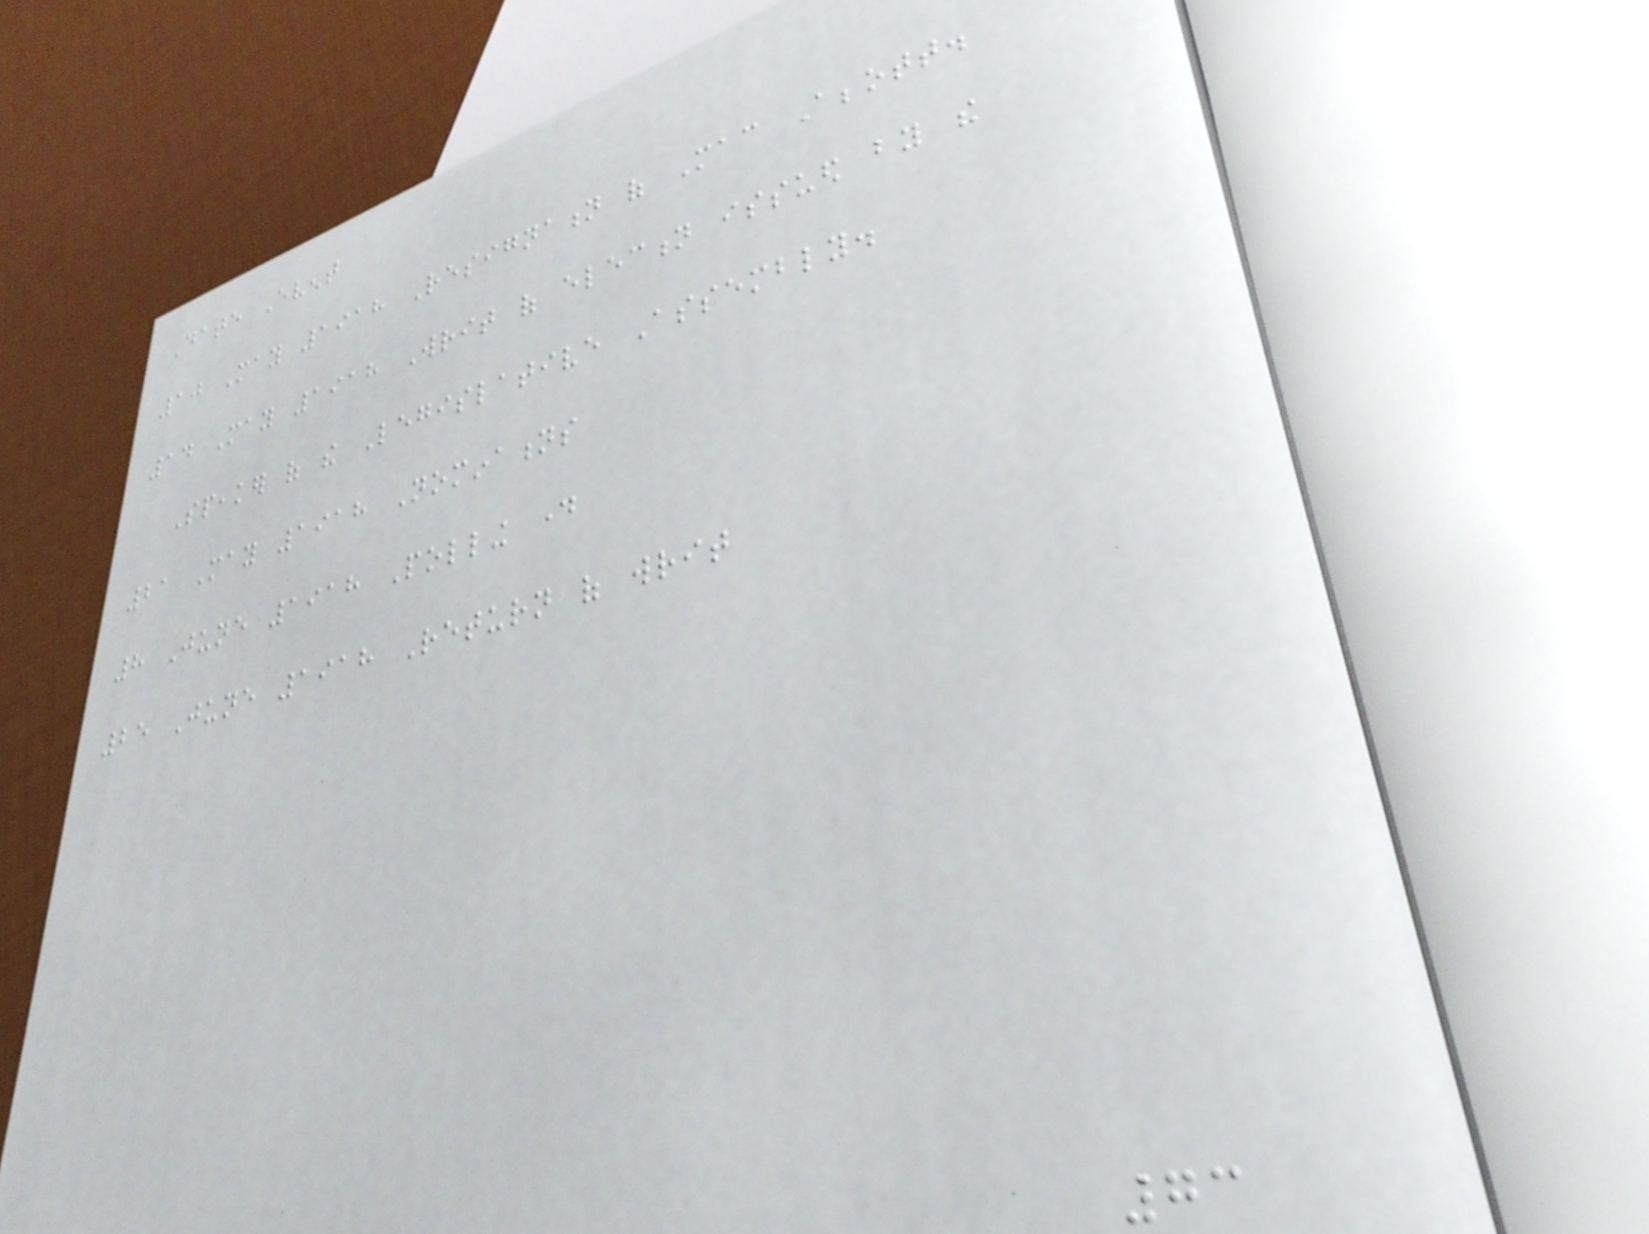Date Event
10 May 1918 Resignation of Mac Abbott.
14 May 1918 Writ of election issued by the
Speaker of the Legislative Assembly.
21 May 1918 Nominations
8 June 1918 Polling day
25 June 1918 Return of writ
73
